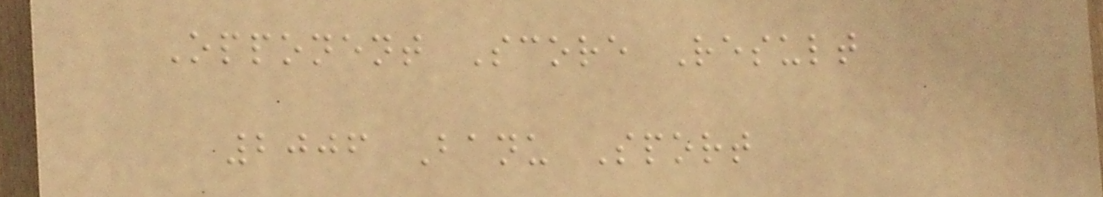Opponent Score Result
2006 Banu Sport
